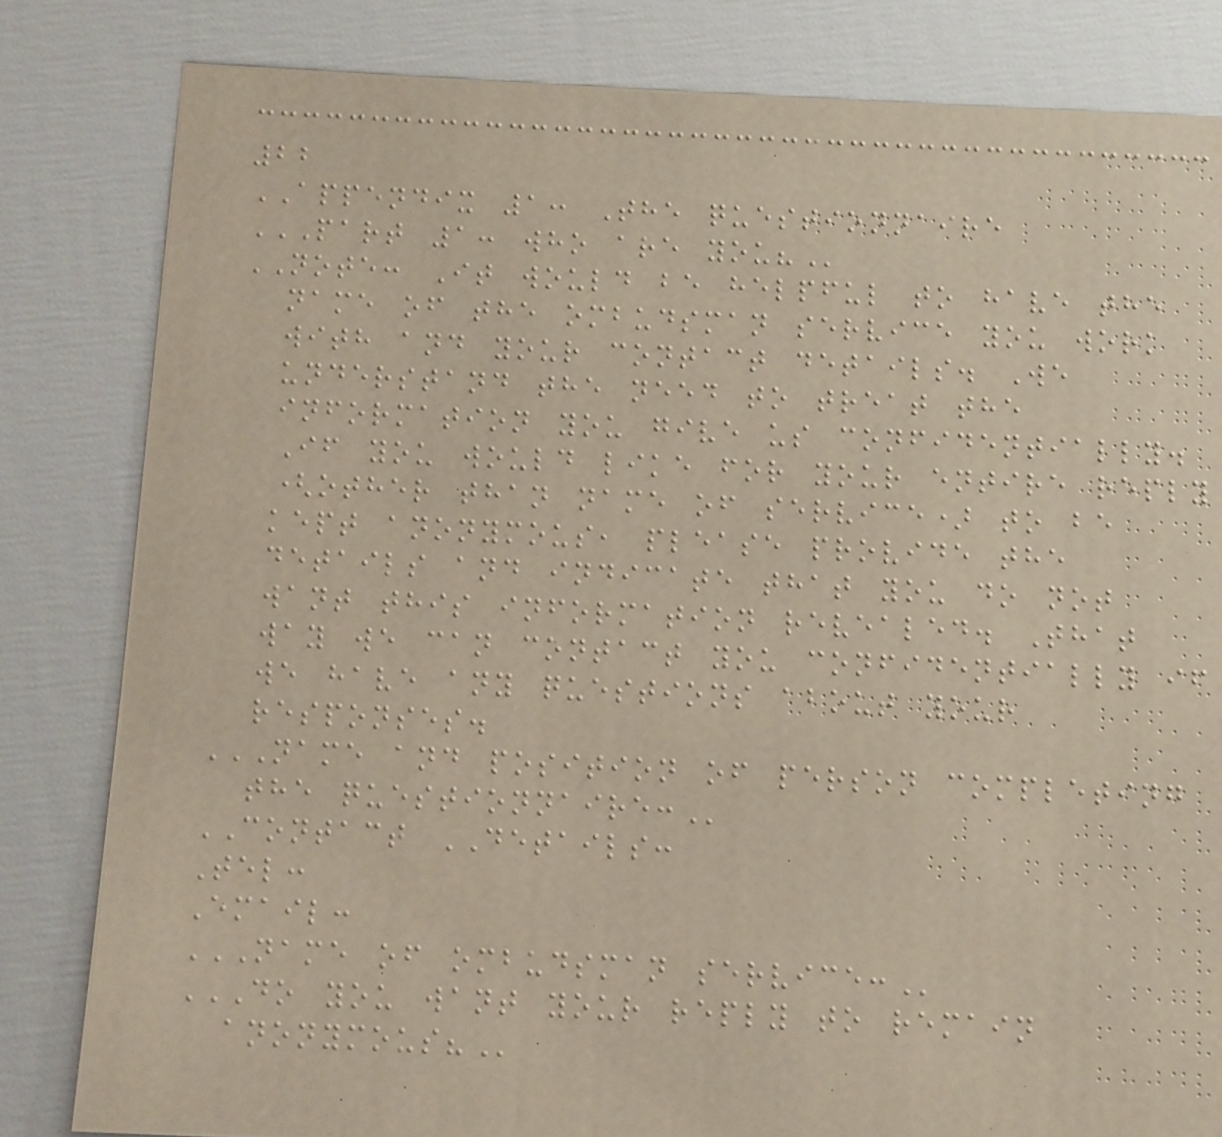22
APPENDIX 1: The questionnaire
PART 1: WHO ARE YOU?
NOTE: It would be helpful to have the
name of the ombudsman service you work
with and your contact details. We
understand the need to treat the
information you give us confidentially.
If you would like for your entire reply
(other than name of service) to be
kept anonymous, please provide the
details and indicate that you do not
want this information revealed. That
way we can contact you confidentially if
we have any questions about your
responses.
NAME AND POSITION OF PERSON COMPLETING
THE QUESTIONNAIRE:
CONTACT DETAILS:
Tel:
Email:
NAME OF OMBUDSMAN SERVICE:
DO YOU WANT YOUR REPLY TO REMAIN
ANONYMOUS?
